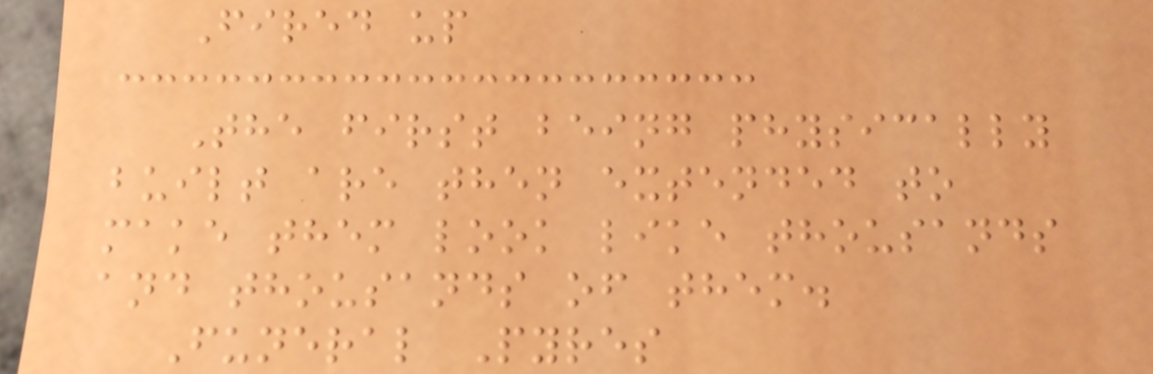Fired up
The first being physically
built are then extended to
make them look like thousands
and thousands of them.
Funeral Pyres
